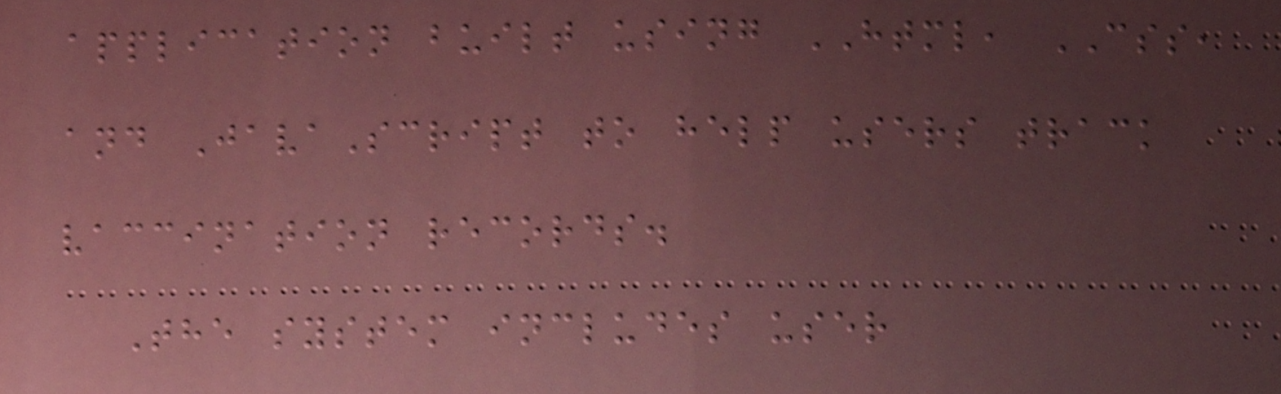application built using HTML, CSS,
and JavaScript to help users track
vaccination records.
The system includes user
